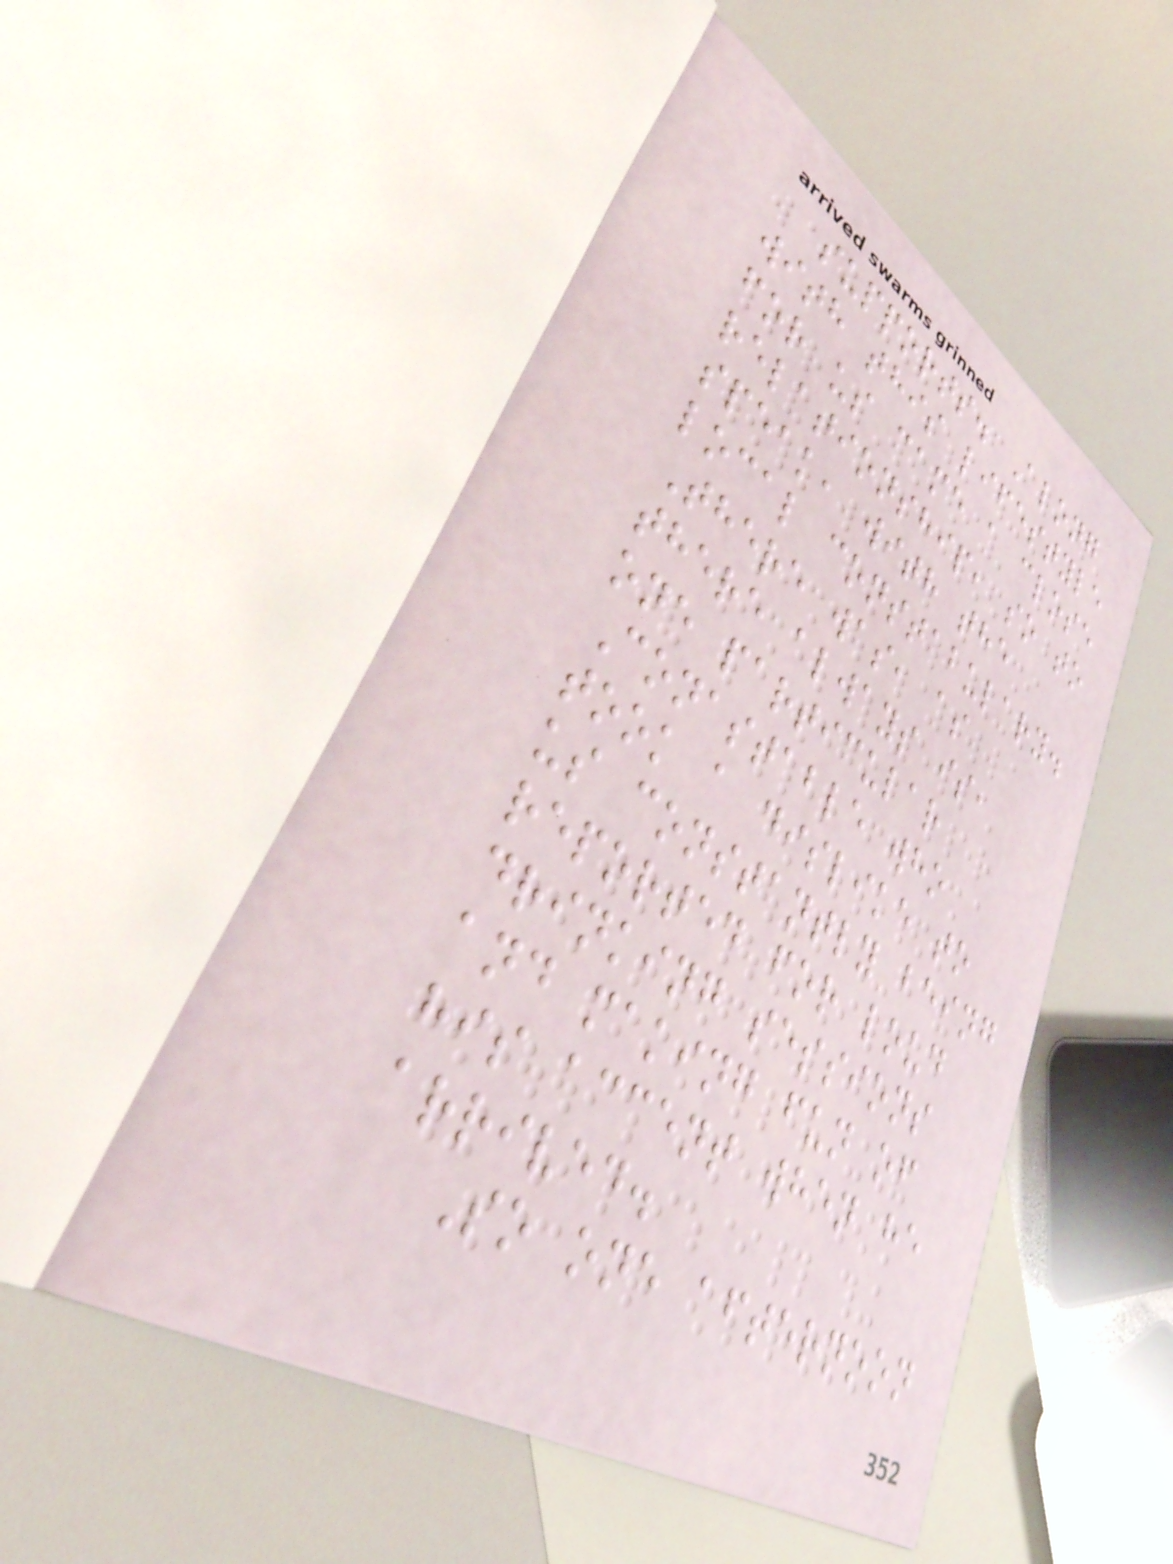supports. Along
with this lifestyle
for us came a close
relationship, so to
speak, with the
local constabulary.
There was, as
there always is,
one particular
Conastable who
took a dislike to
us constantly being
reported for loud
drinking sessions
and making fun of
his accent when he
arrived.
So one afternoon
